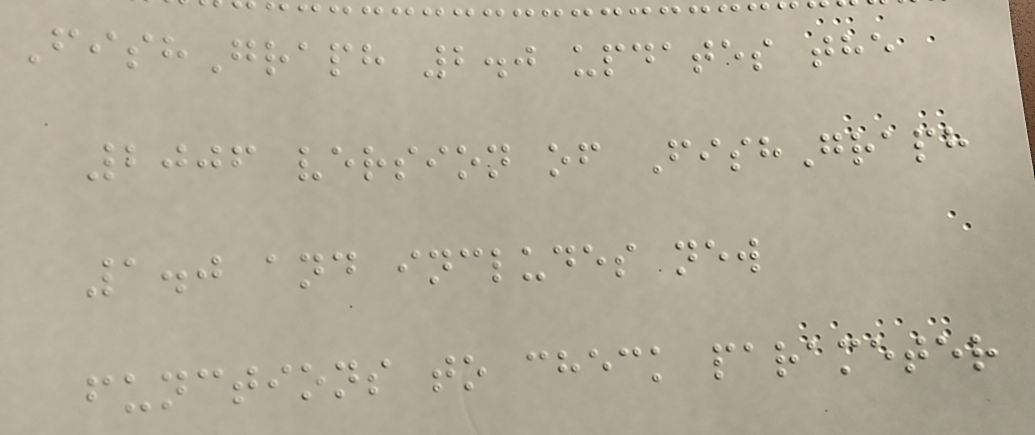FishGraph 2.0 updates the
2006 version of FishGraph
1.0 and includes new
functions to check parameter
